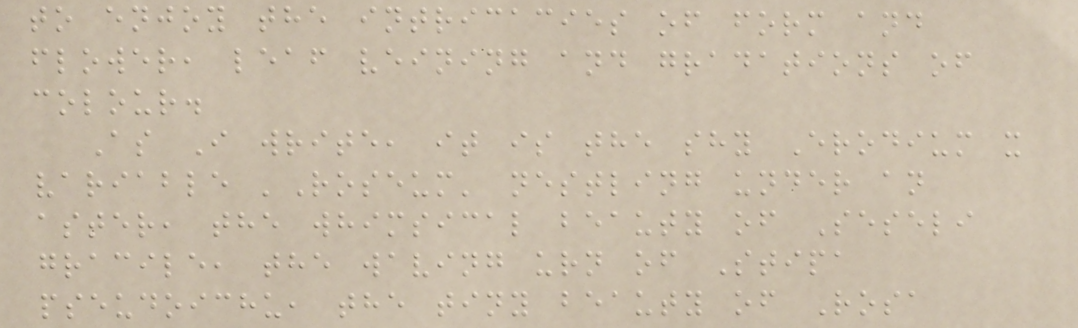to enjoy the intricacies of form and
flower, leaf veining and gradations of
colour.
As I write, it is the shy Erodium x
variable 'Roseum' nestling under an
aster, the whimsical beauty of Seseli
gracile, the waving urn of Stipa
pseudoichu, the tiny beauty of Rosa
